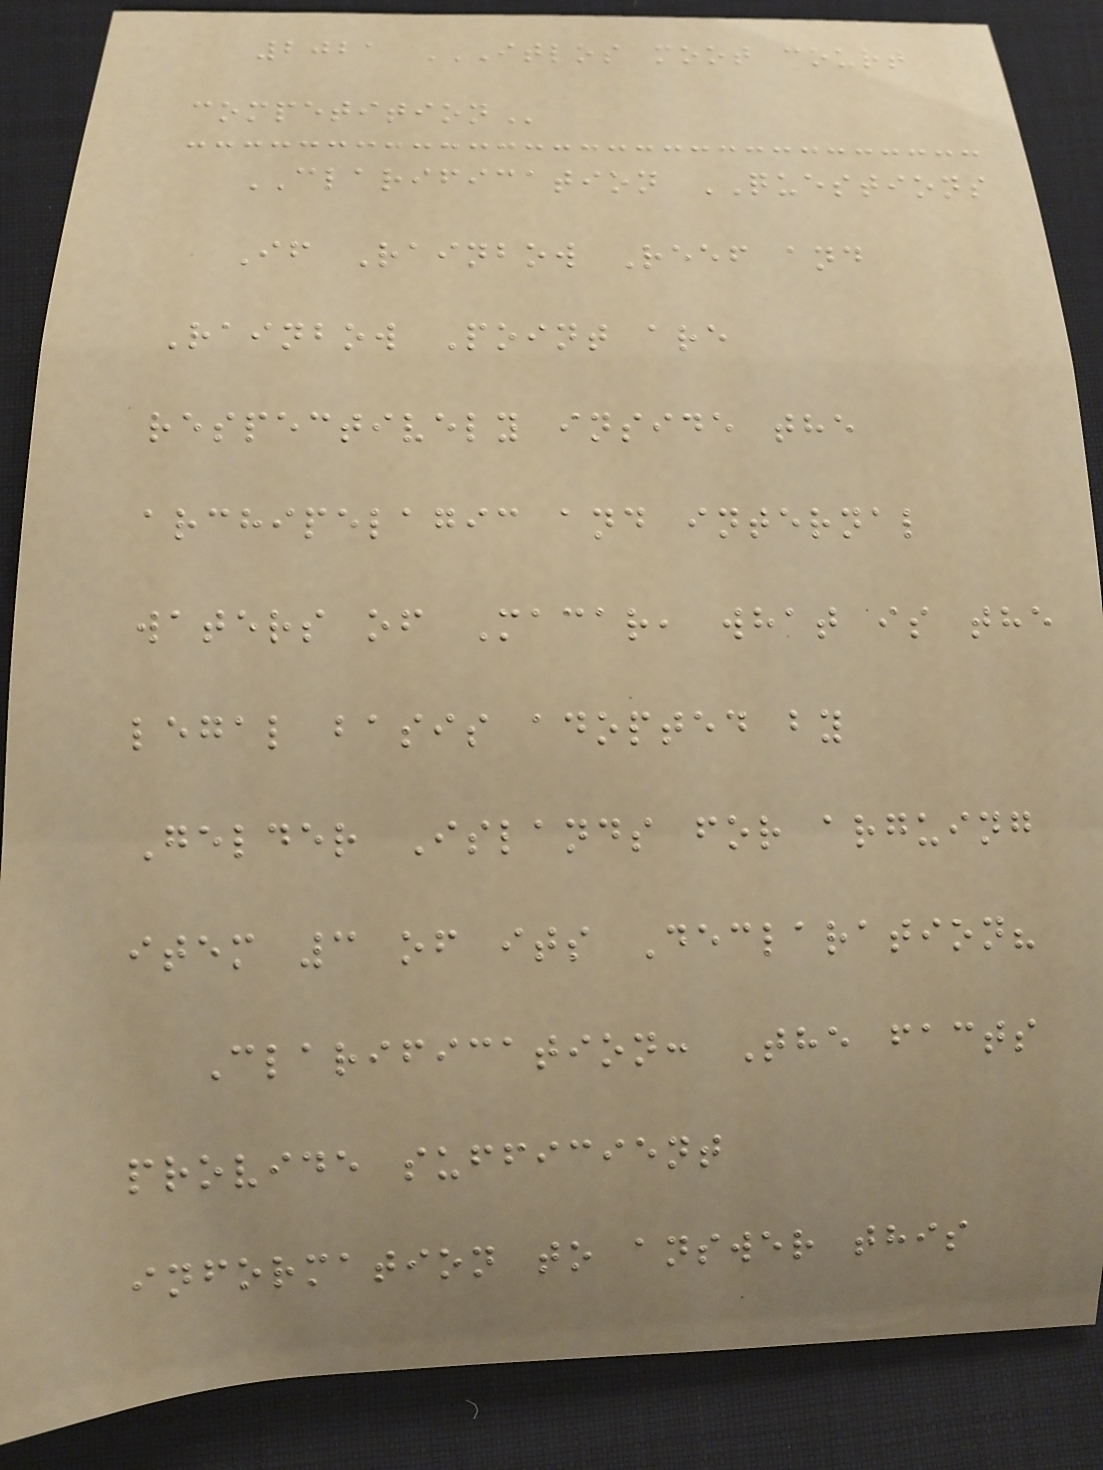2021 ITLOS MOOT COURT
COMPETITION
CLARIFICATION QUESTIONS
If Rainbow Reef and
Rainbow Point are
respectively inside the
archipelagic and internal
waters of Macar, what is the
legal basis adopted by
Gelder Islands for arguing
item 3 of its Declaration?
Clarification: The facts
provide sufficient
information to answer this
